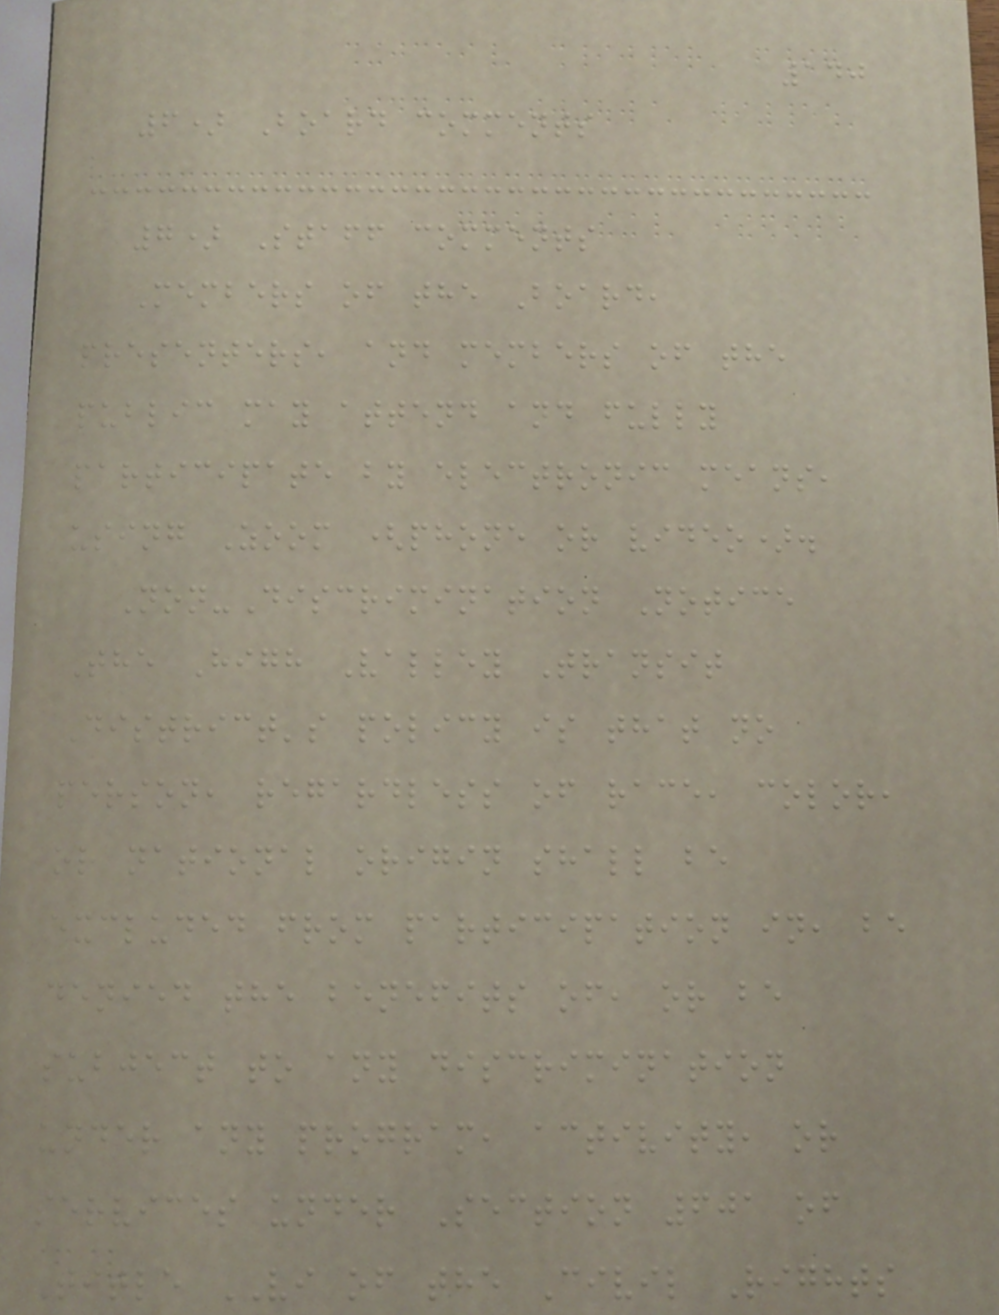140
6) Board comments
7) Staff comments
Members of the Board,
presenters, and members of the
public may attend and fully
participate by electronic means,
using Zoom (phone or video).
Non-Discrimination Notice
The High Valley Transit
District's policy is that no
person, regardless of race, color,
or national origin shall be
excluded from participation in, be
denied the benefits of, or be
subject to any discrimination
under any program, activity, or
services under Section 601 of
Title VI of the Civil Rights
